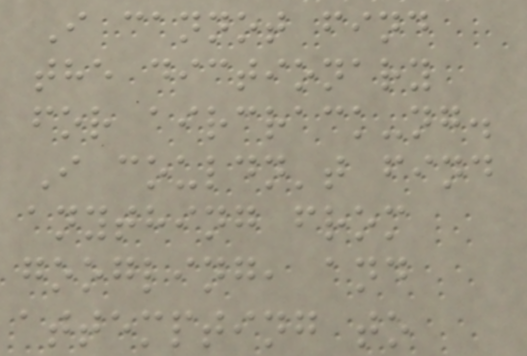I cannot find
the dictionary
for aircrack-ng.
I couldn't find
anything from
googling, and
attempting to
